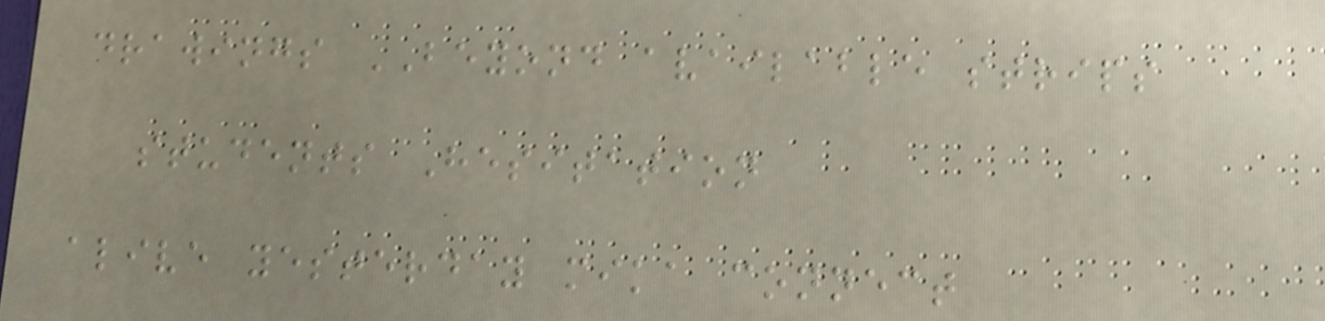drawings BEYOND available strips
students Hesitation
alive yesterday mika connect
